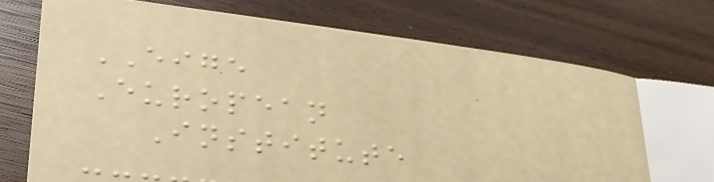EIGE
European
Institute
